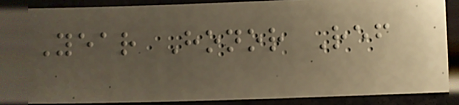Year Honor Ref
